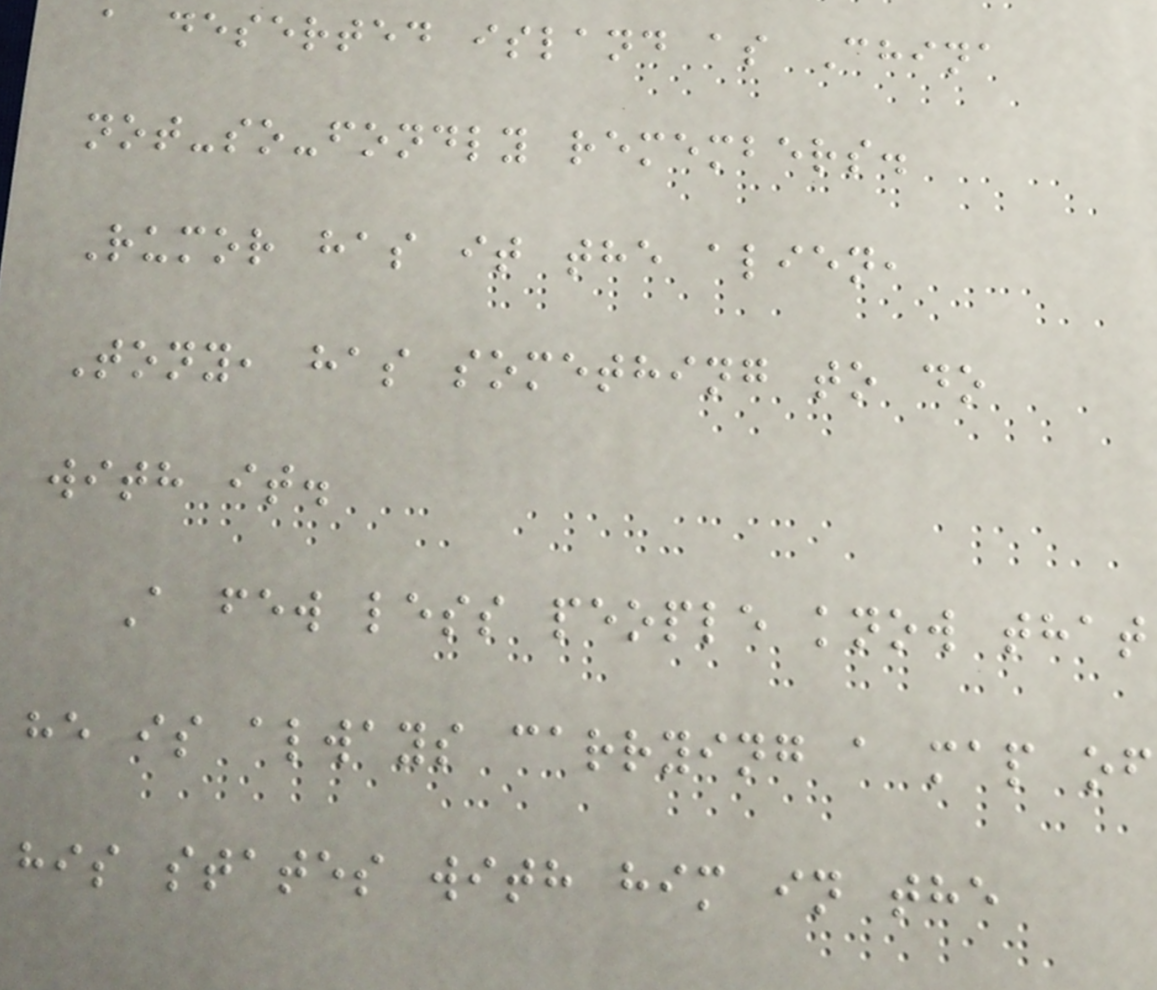a deserted island as China
not-so-fondly remembers.
Rumor has it the alien,
Tony, has something to do
with it.
A few less people know that
he is always carrying a map of
his states with him in the
